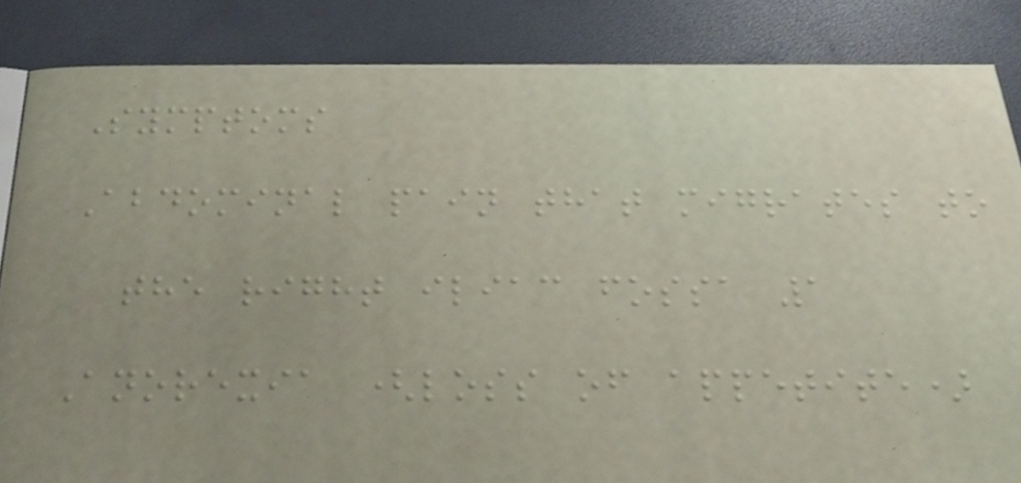Symptoms
Abdominal pain that migrates to
the right iliac fossa 1
Anorexia (loss of appetite)
